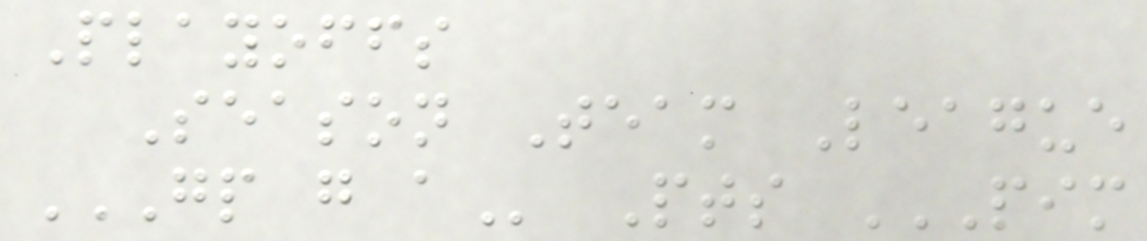Playoffs
Season Team League
GP G A Pts PIM
